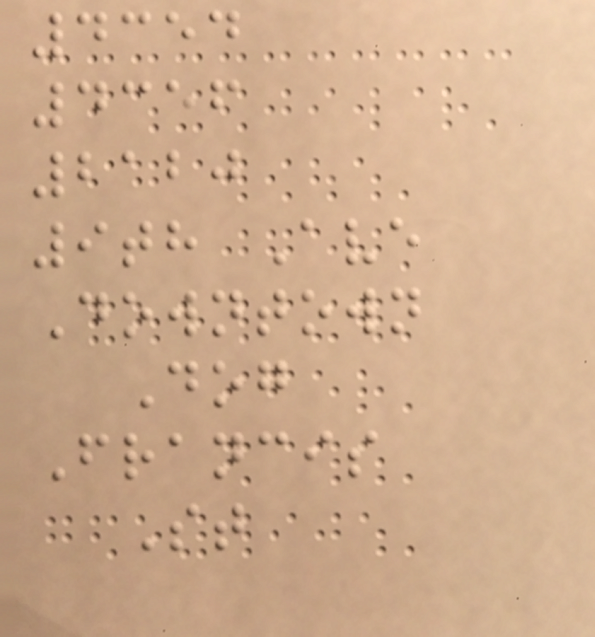4354
4356
2120
9th Ave
Downtown
Dog
Francis
St
